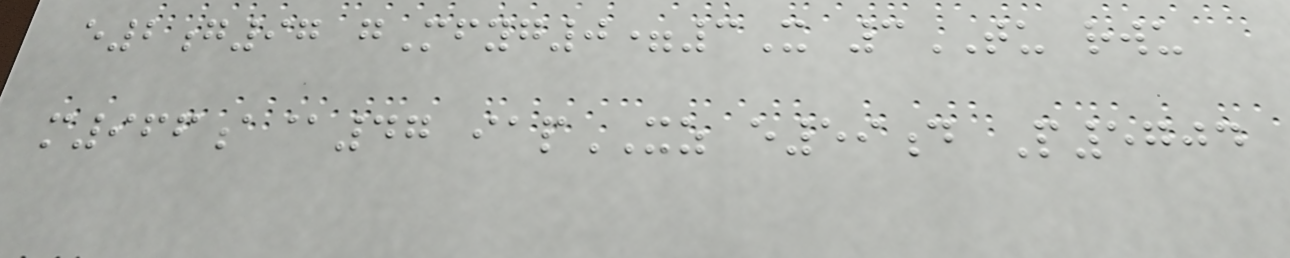e2g97 gMfyg0=3X 3TU rwu
m966a@47 iapXZ e59d P5704
